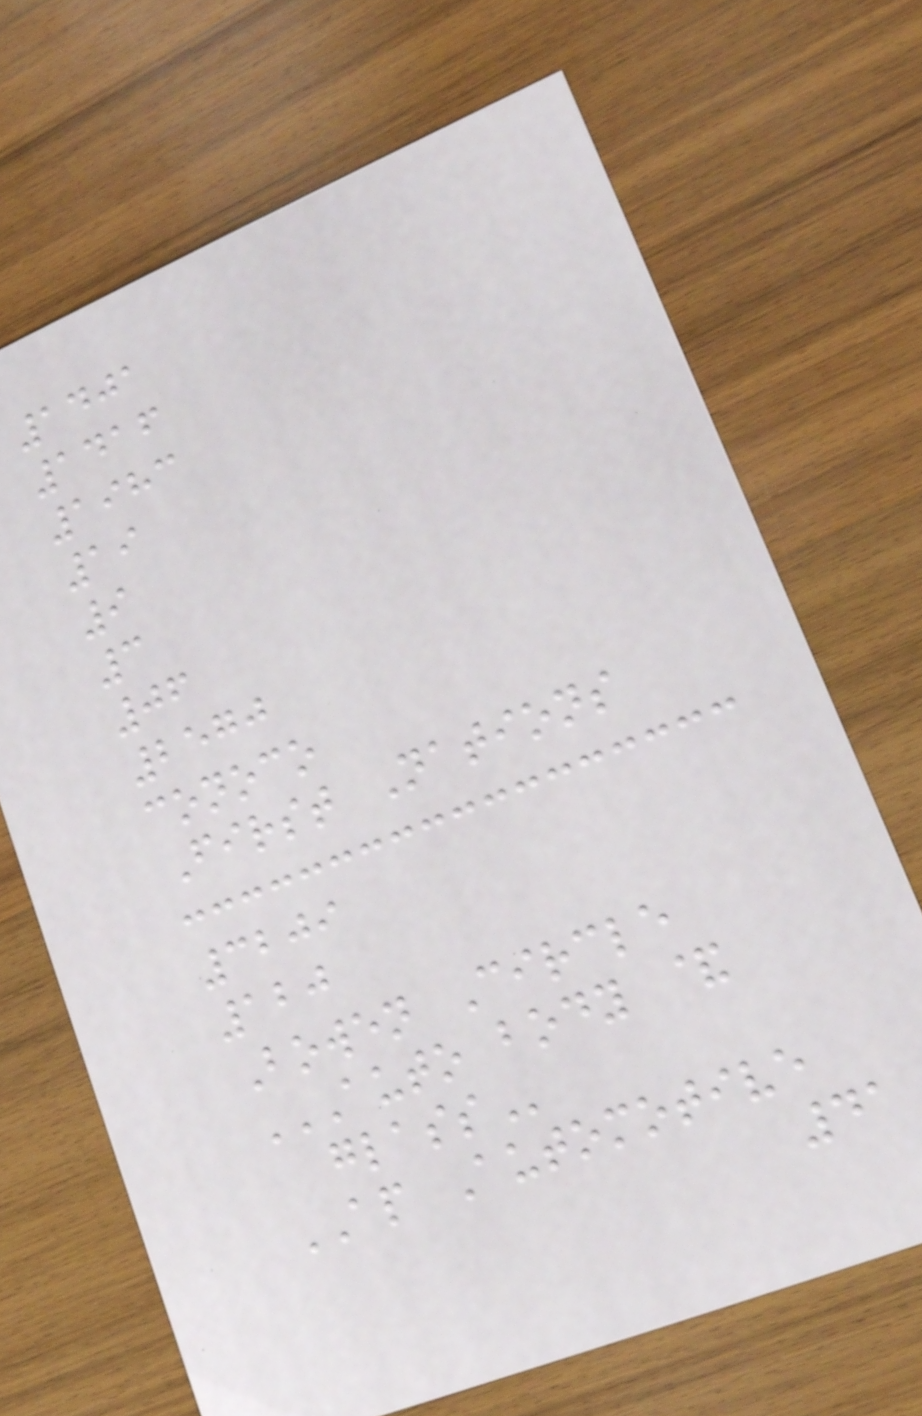1401
1416
1983
19
9
3
06
2570
conoco
First Nations
3209
120
Bowen Circle
AUTO BODY &
GLASS
AP Automotive
41
